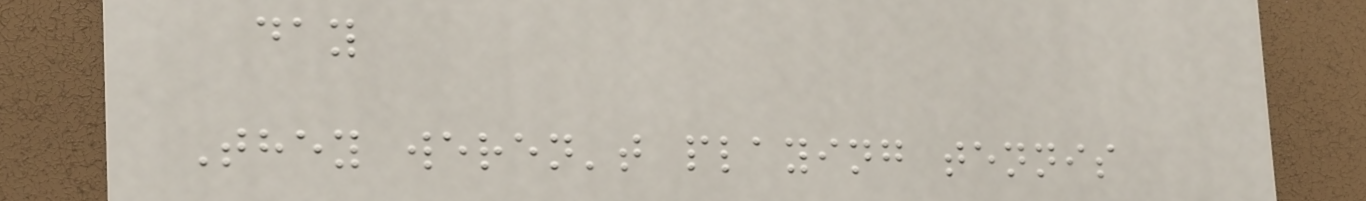day
They weren't playing tennis
